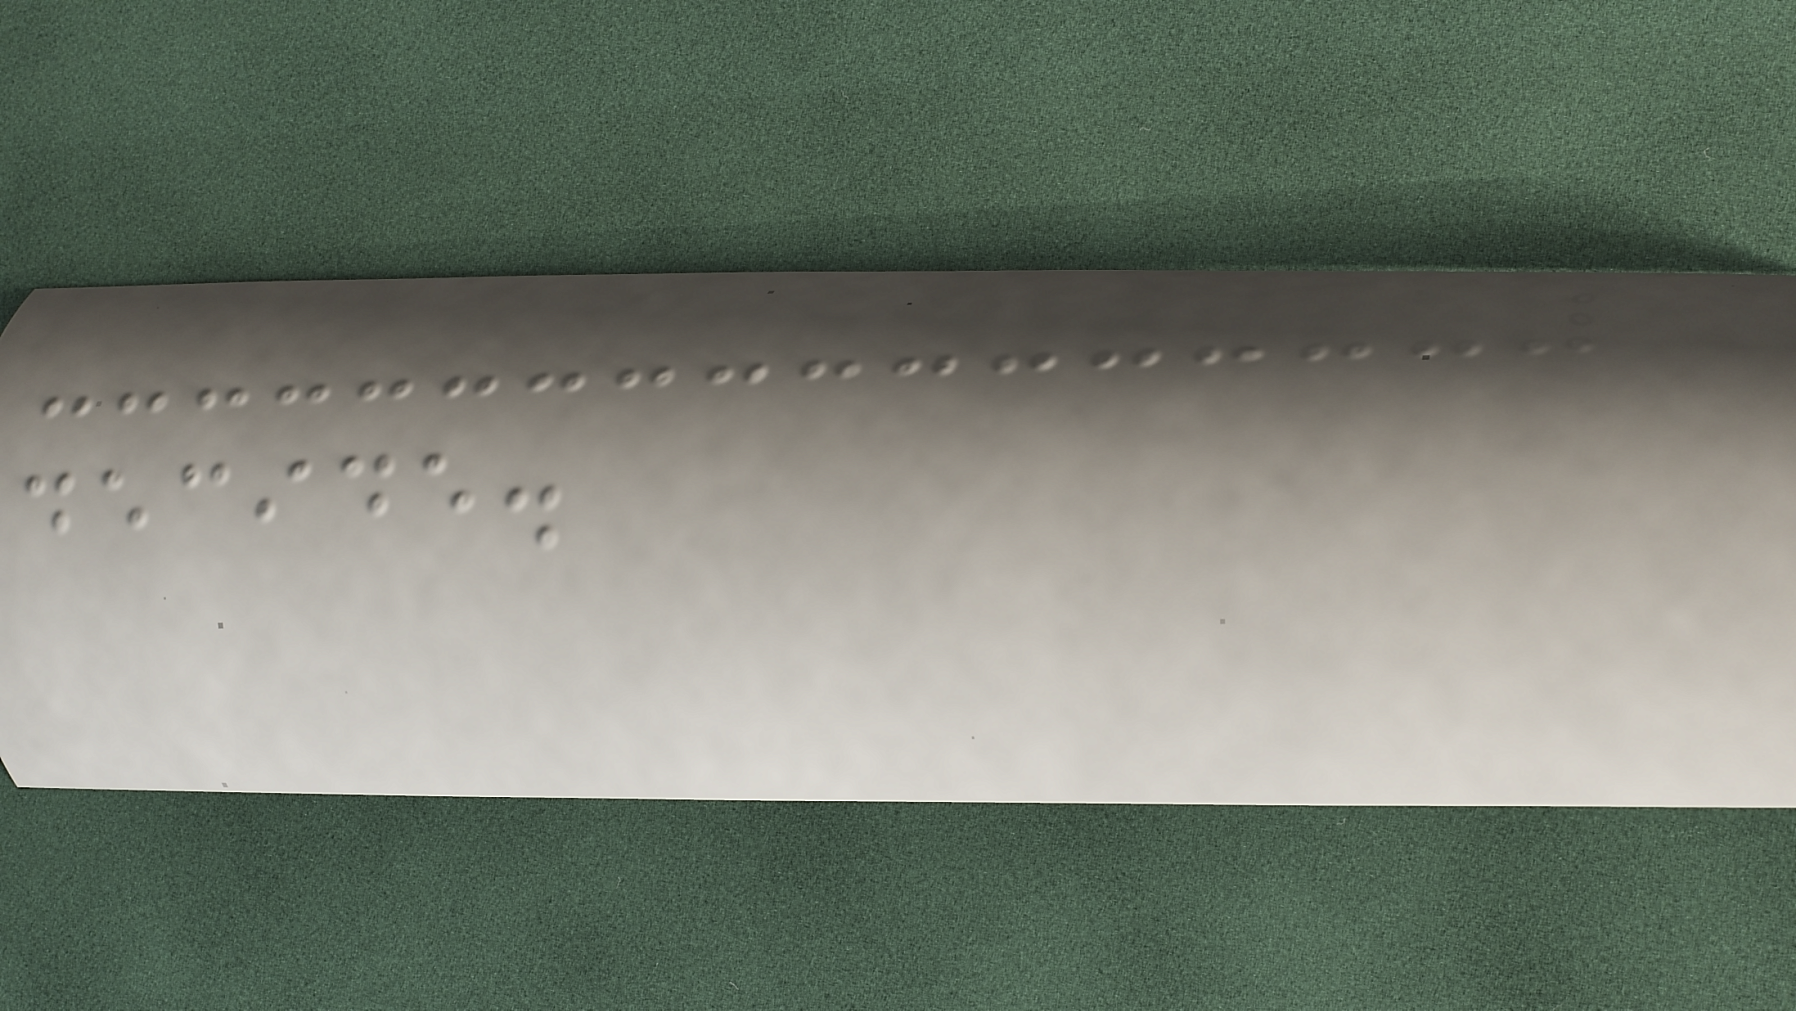decide.
